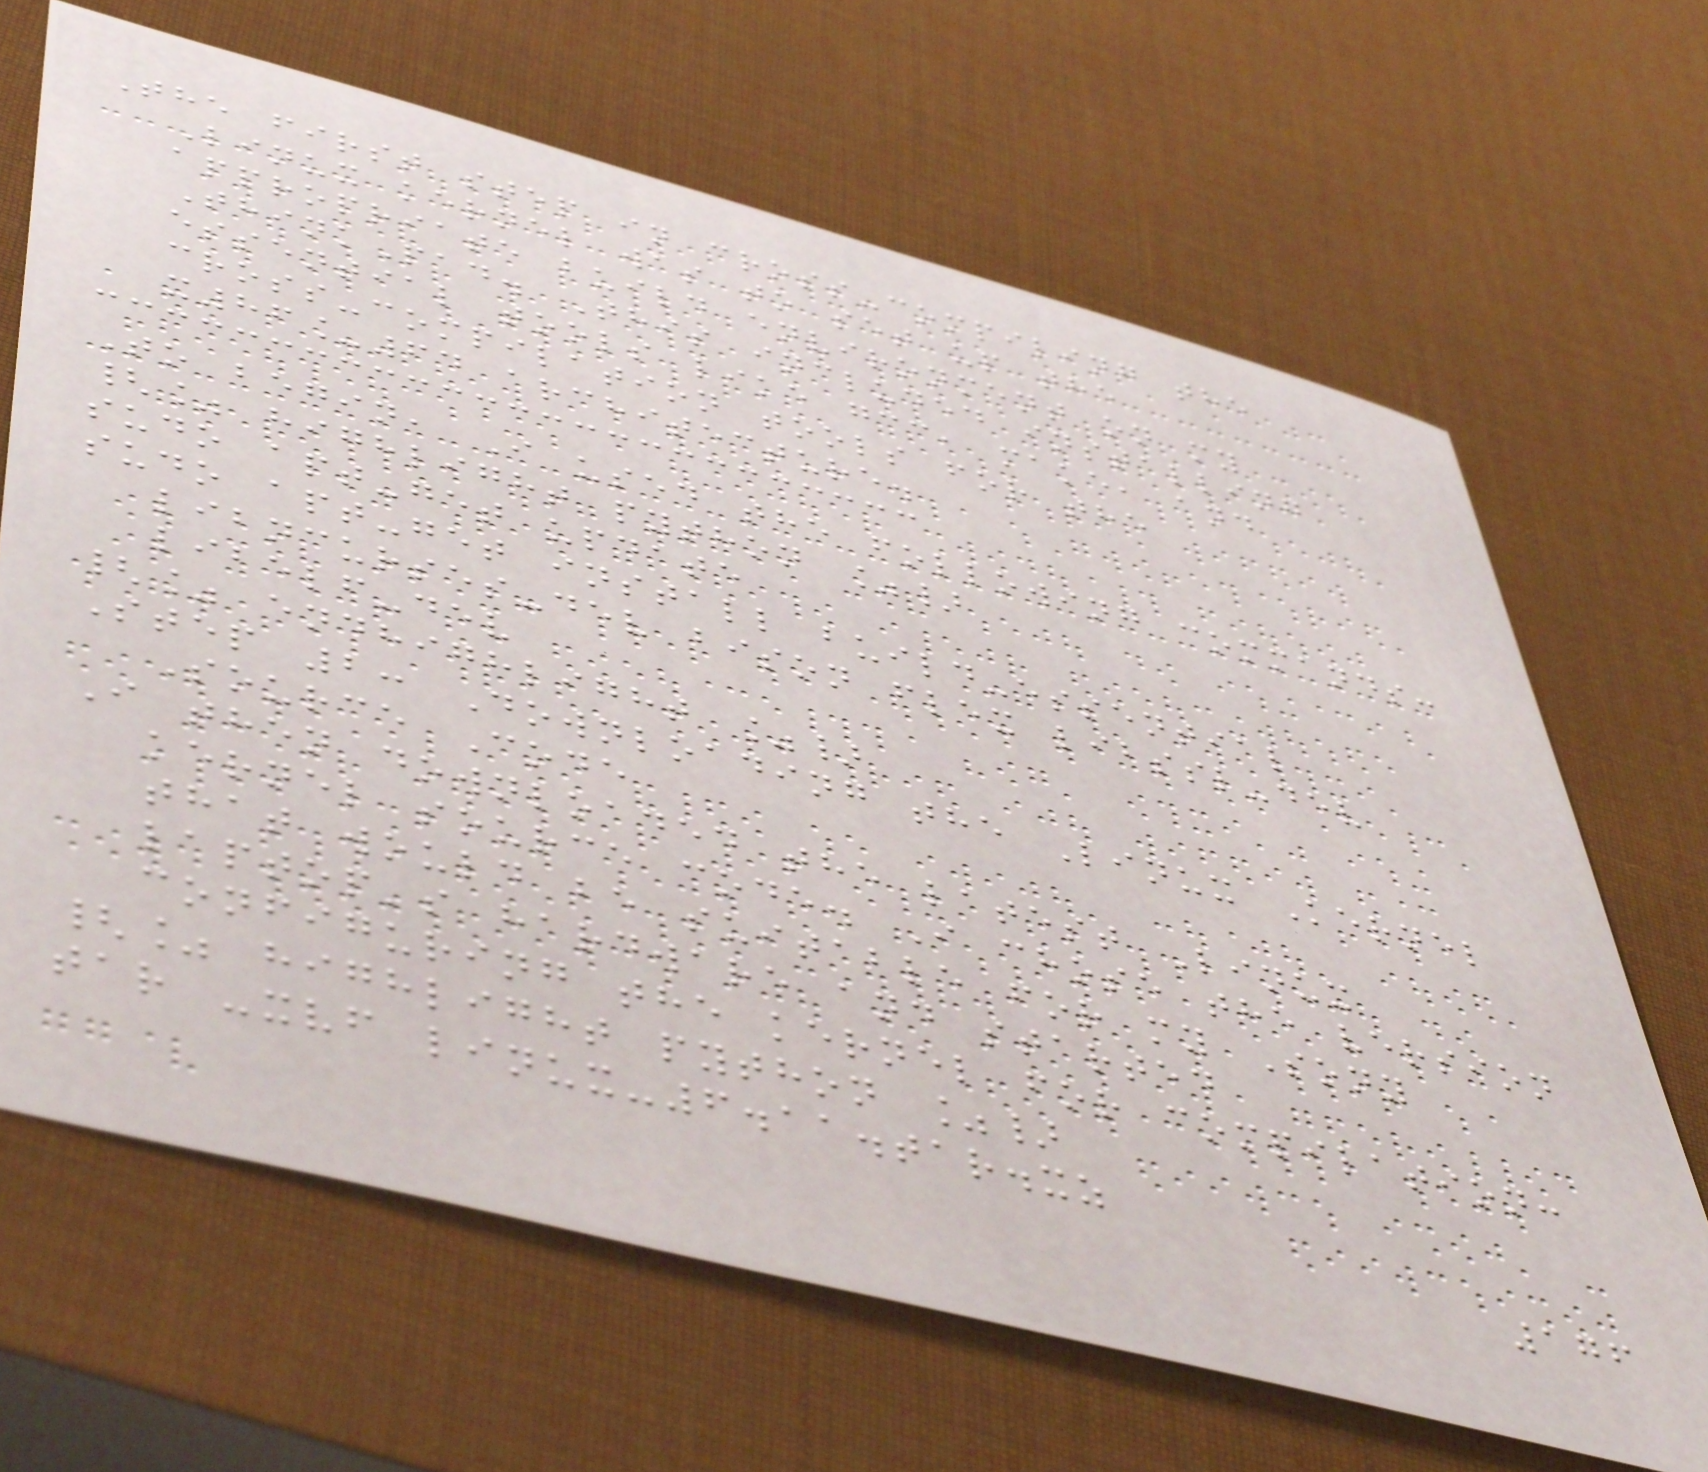The first step in cross-compiling the
Linux kernel was to set up the
appropriate build environment on my
ThinkPad. This included installing
essential tools like gcc, make, and
cross-compilation tools for the
x86_64 architecture.
To begin, I used the following commands:
{% highlight python %}
sudo apt-get update
sudo apt-get install build-essential
libncurses-dev bison flex libssl-dev
libelf-dev
{% endhighlight %}
Step 2: Downloading the Linux Kernel
Source Code
I then downloaded the latest Linux
kernel source code. I chose the version
that would be suitable for my Sony
laptop's hardware and started
configuring the kernel for compilation:
{% highlight python %}
tar -xvf linux-6.11.tar.xz
176
